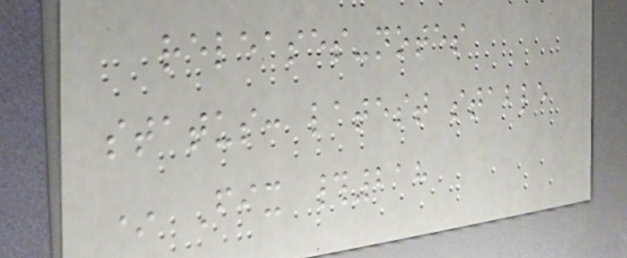releases-notes
status: latest stable
* Fix #218
